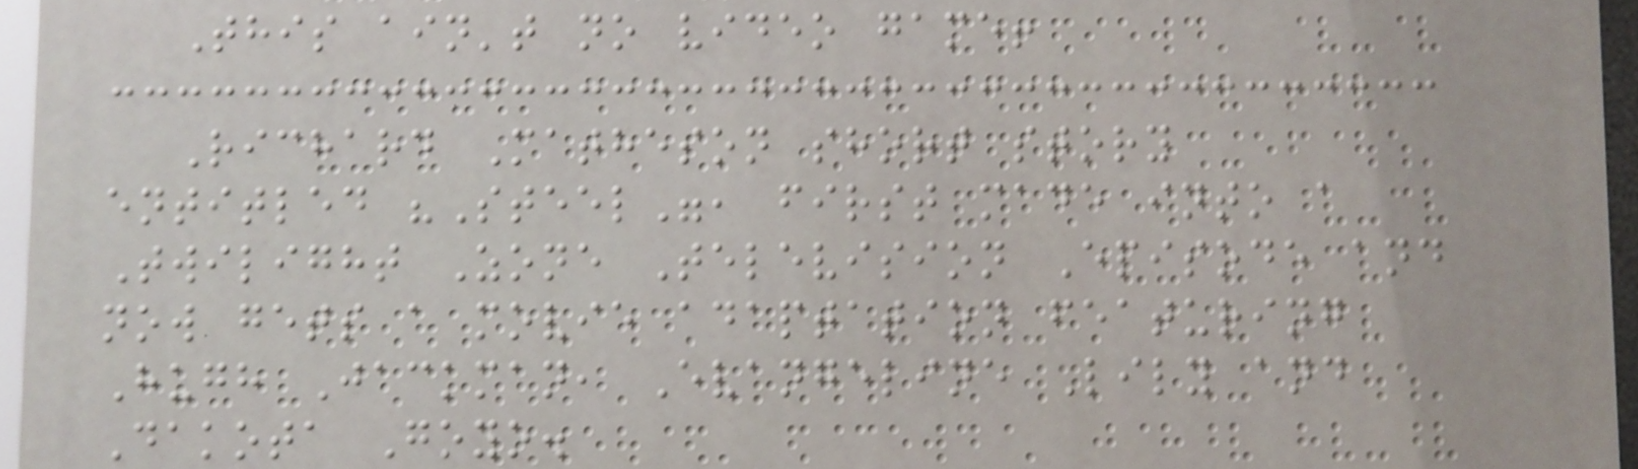This ain't no video game!
Richard Matheson short story
entitled "Steel", first made into a
Twilight Zone Television Episode and
now gets a movie adaptation featuring
Hugh Jackman, Evangeline Lily and
Dakota Goyo.
